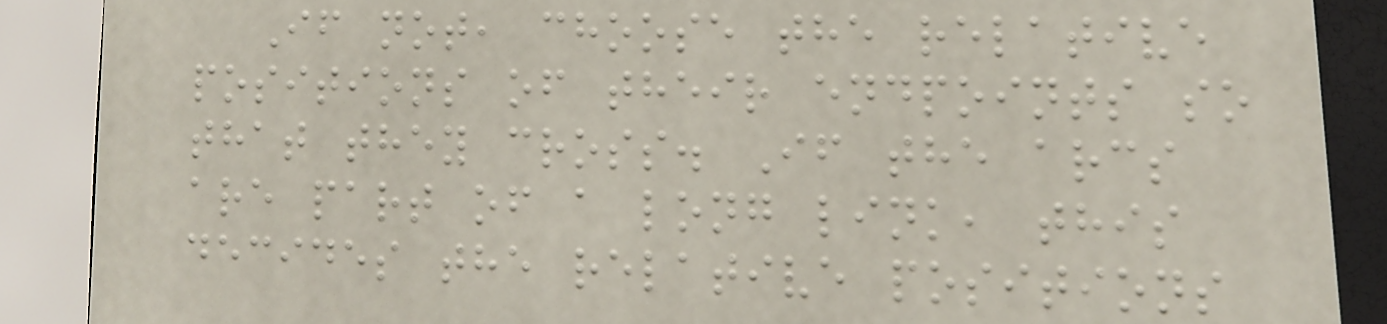If not, choose the relative
positions of their endpoints so
that they cross. If the arcs
are part of a long link, this
decides the relative positions
